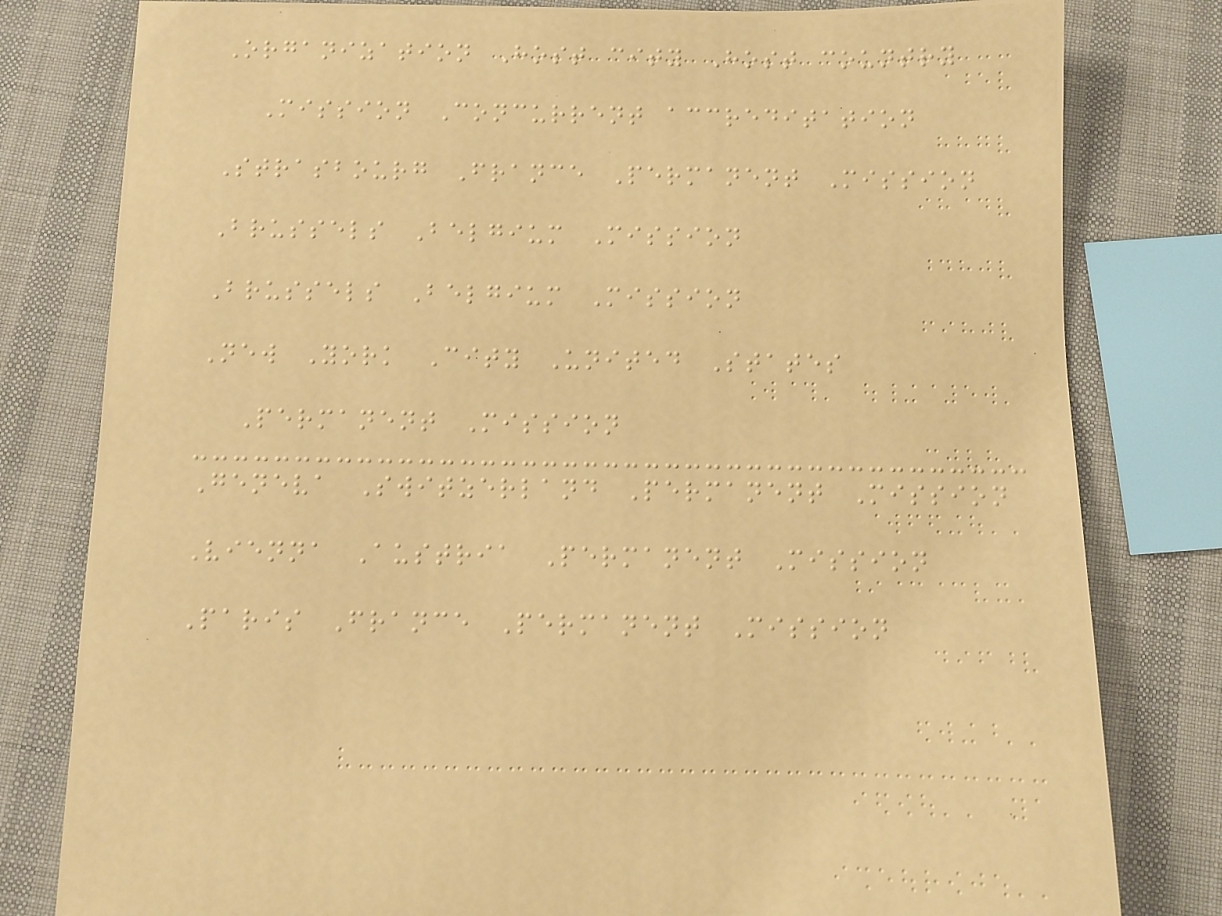Organization Host city Host country
Mission Concurrent accreditation
Strasbourg France Permanent Mission
Brussels Belgium Mission
Brussels Belgium Mission
New York City United States
Permanent Mission
Geneva Switzerland Permanent Mission
Vienna Austria Permanent Mission
Paris France Permanent Mission
